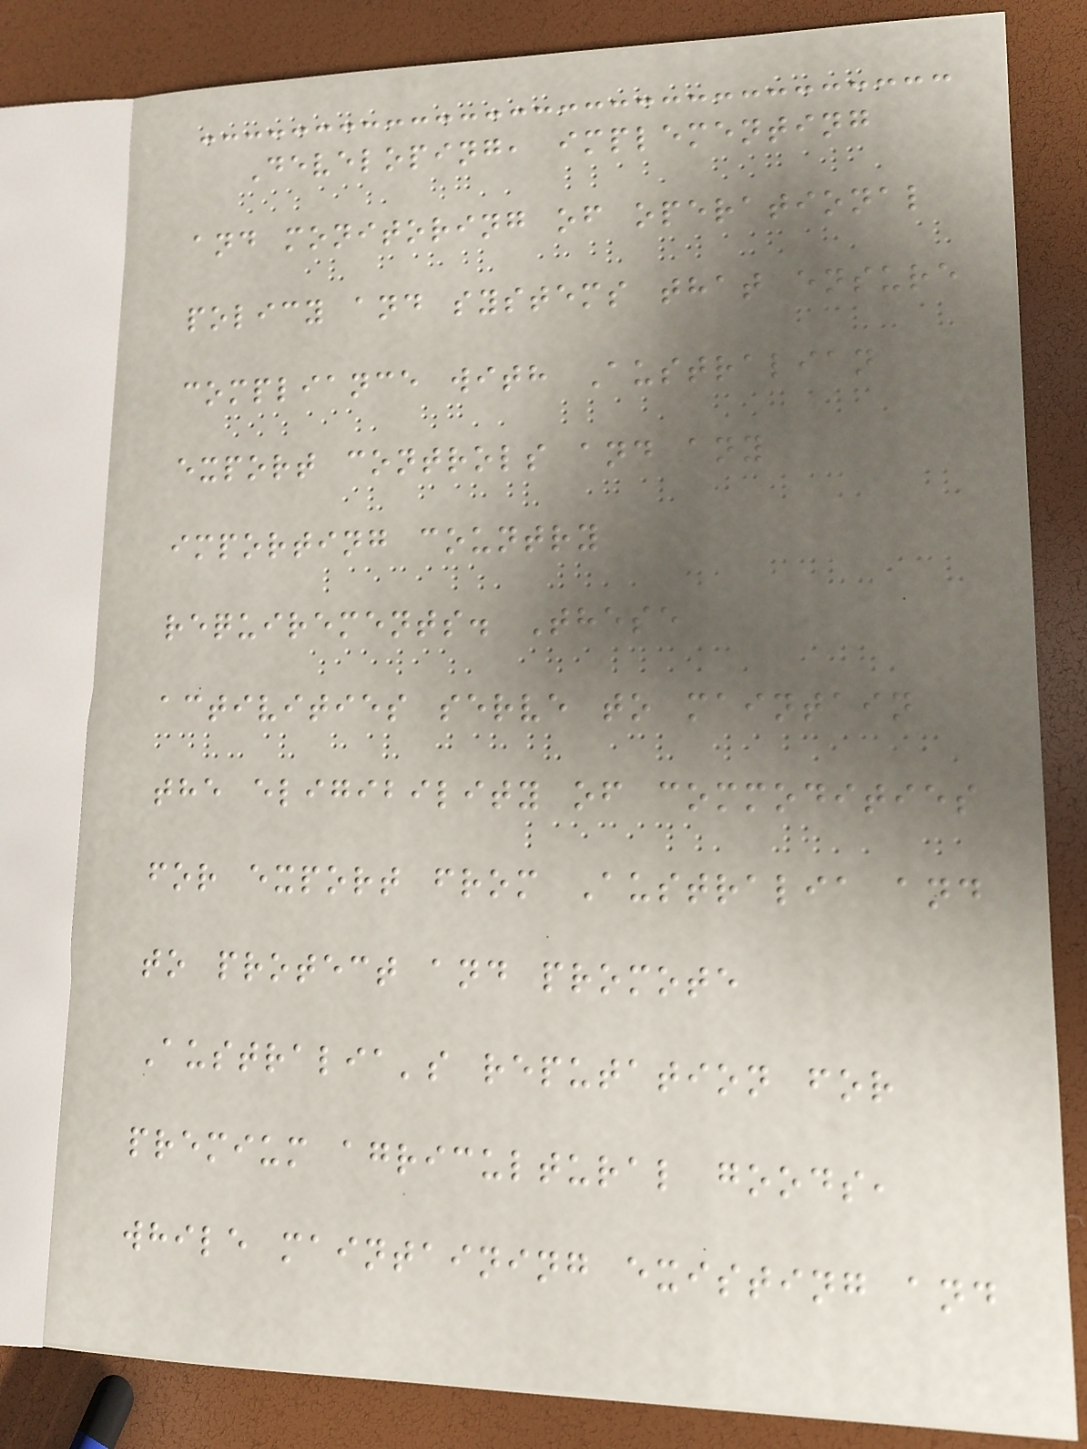Developing, implementing
and monitoring of operational
policy and systems that ensure
compliance with Australian
export controls and any
importing country
requirements. These
activities serve to maintain
the eligibility of commodities
for export from Australia and
to protect and promote
Australia's reputation for
premium agricultural goods,
while maintaining existing and
